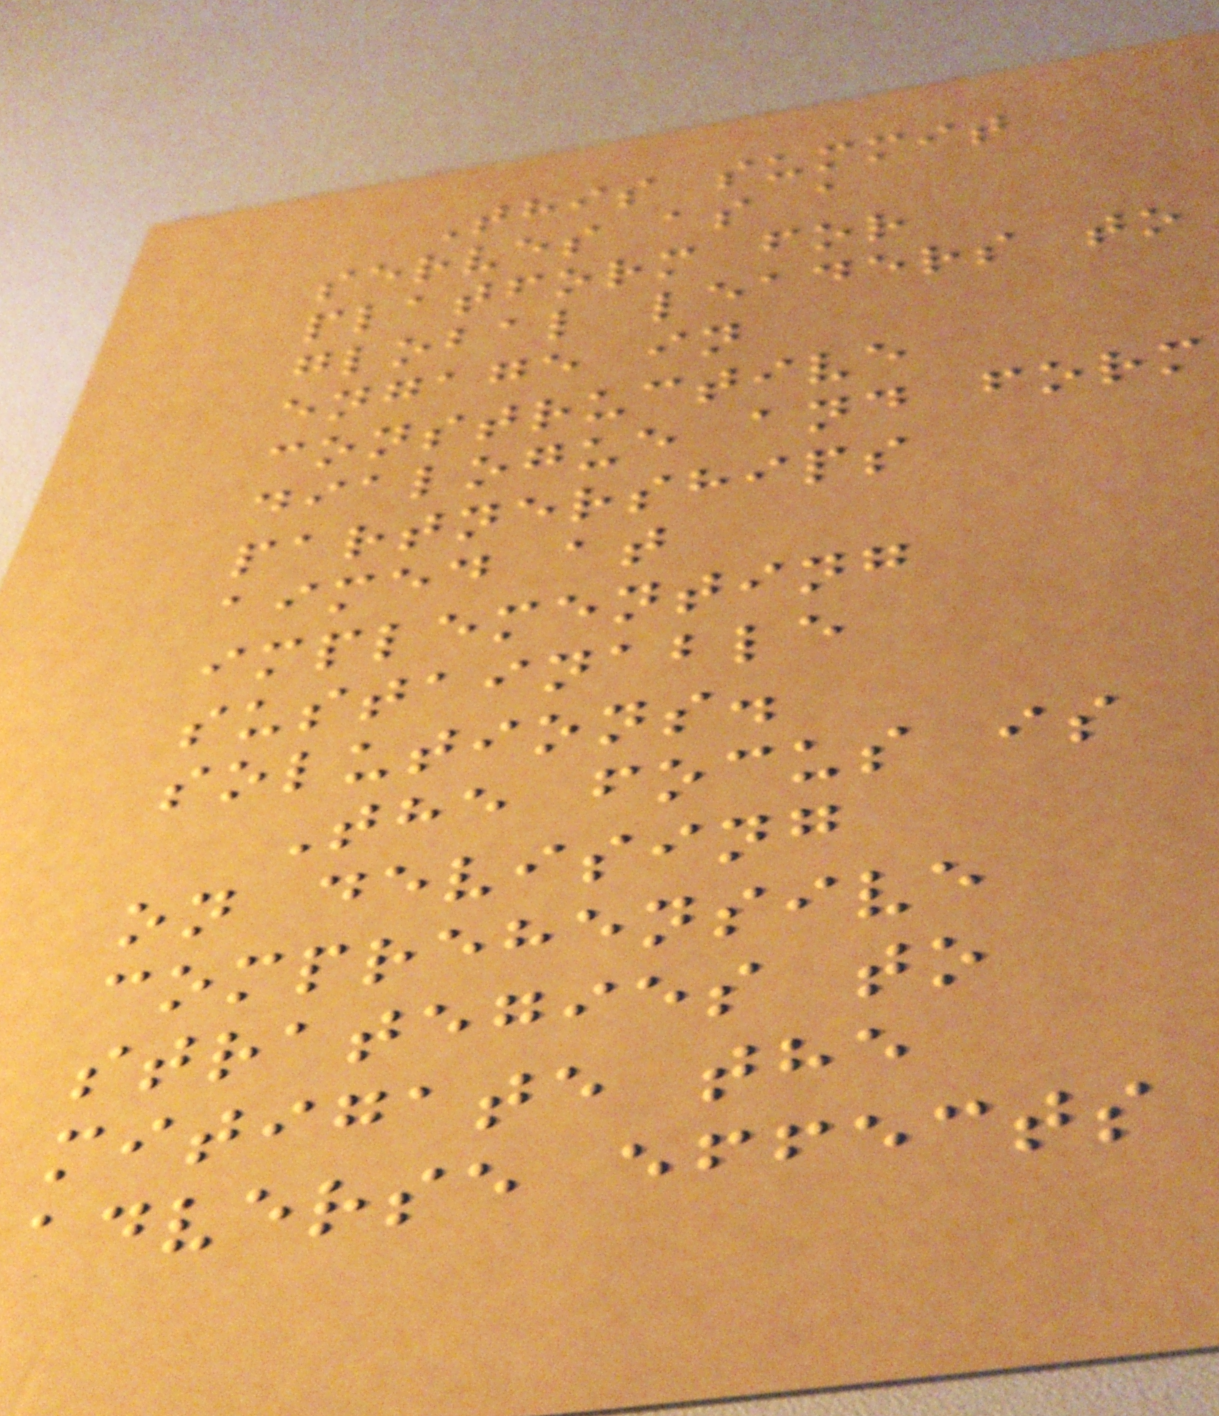This summit
serves as a
platform for
global leaders to
engage in
constructive
dialogue and form
partnerships
aimed at
implementing
sustainable
solutions.
The focus is
on devising
comprehensive
strategies to
mitigate the
adverse effects
